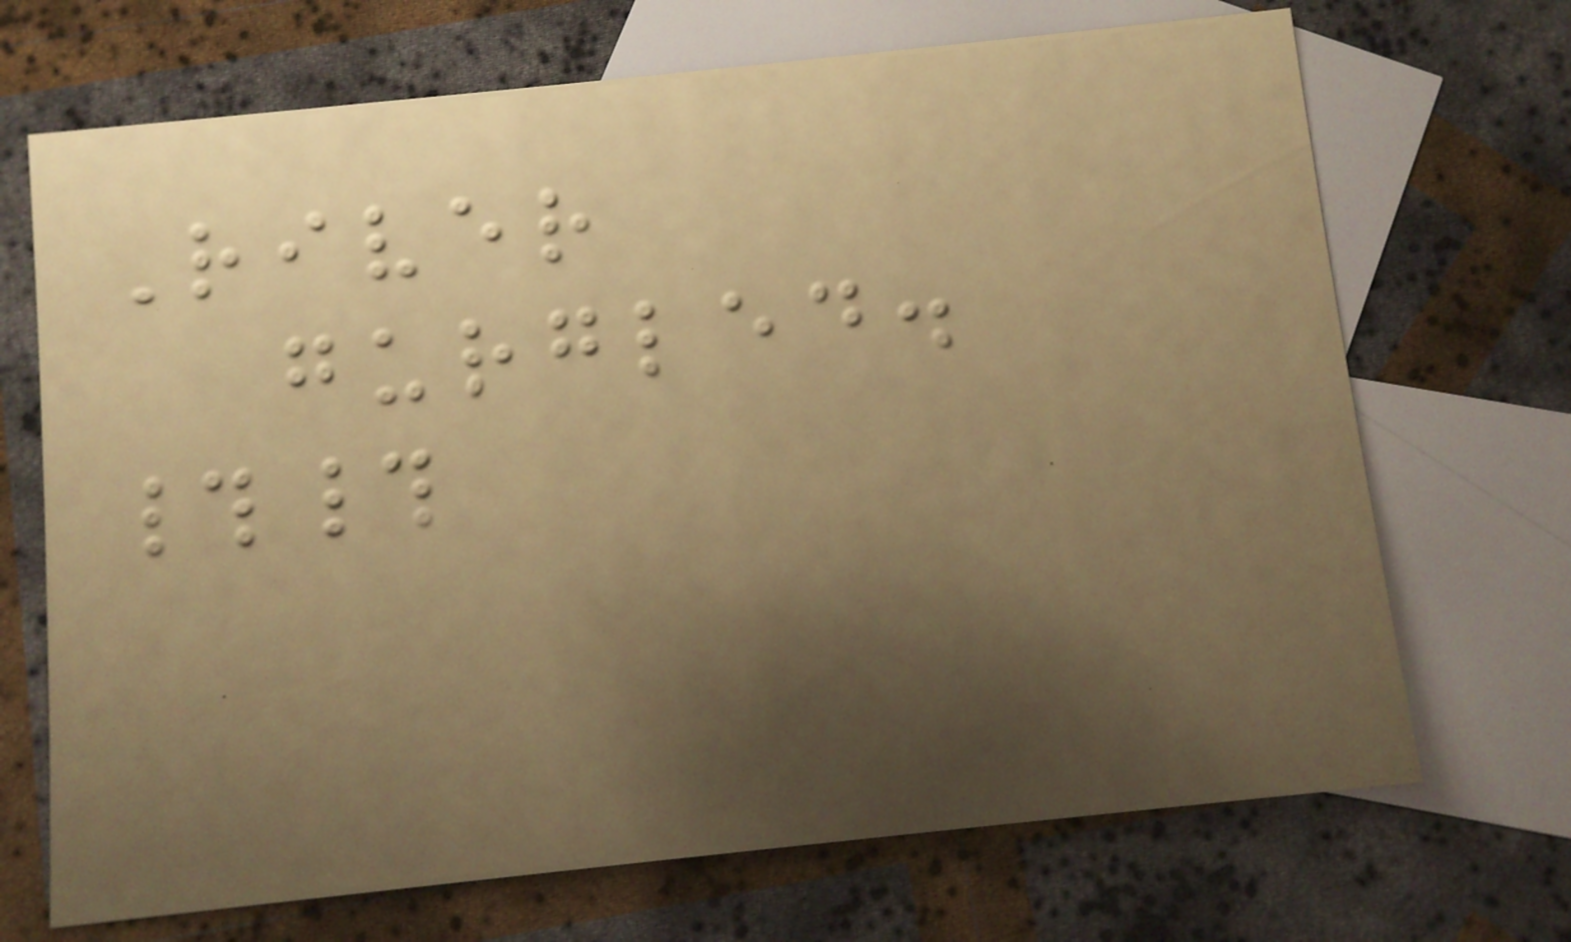River
gurgled.
##
